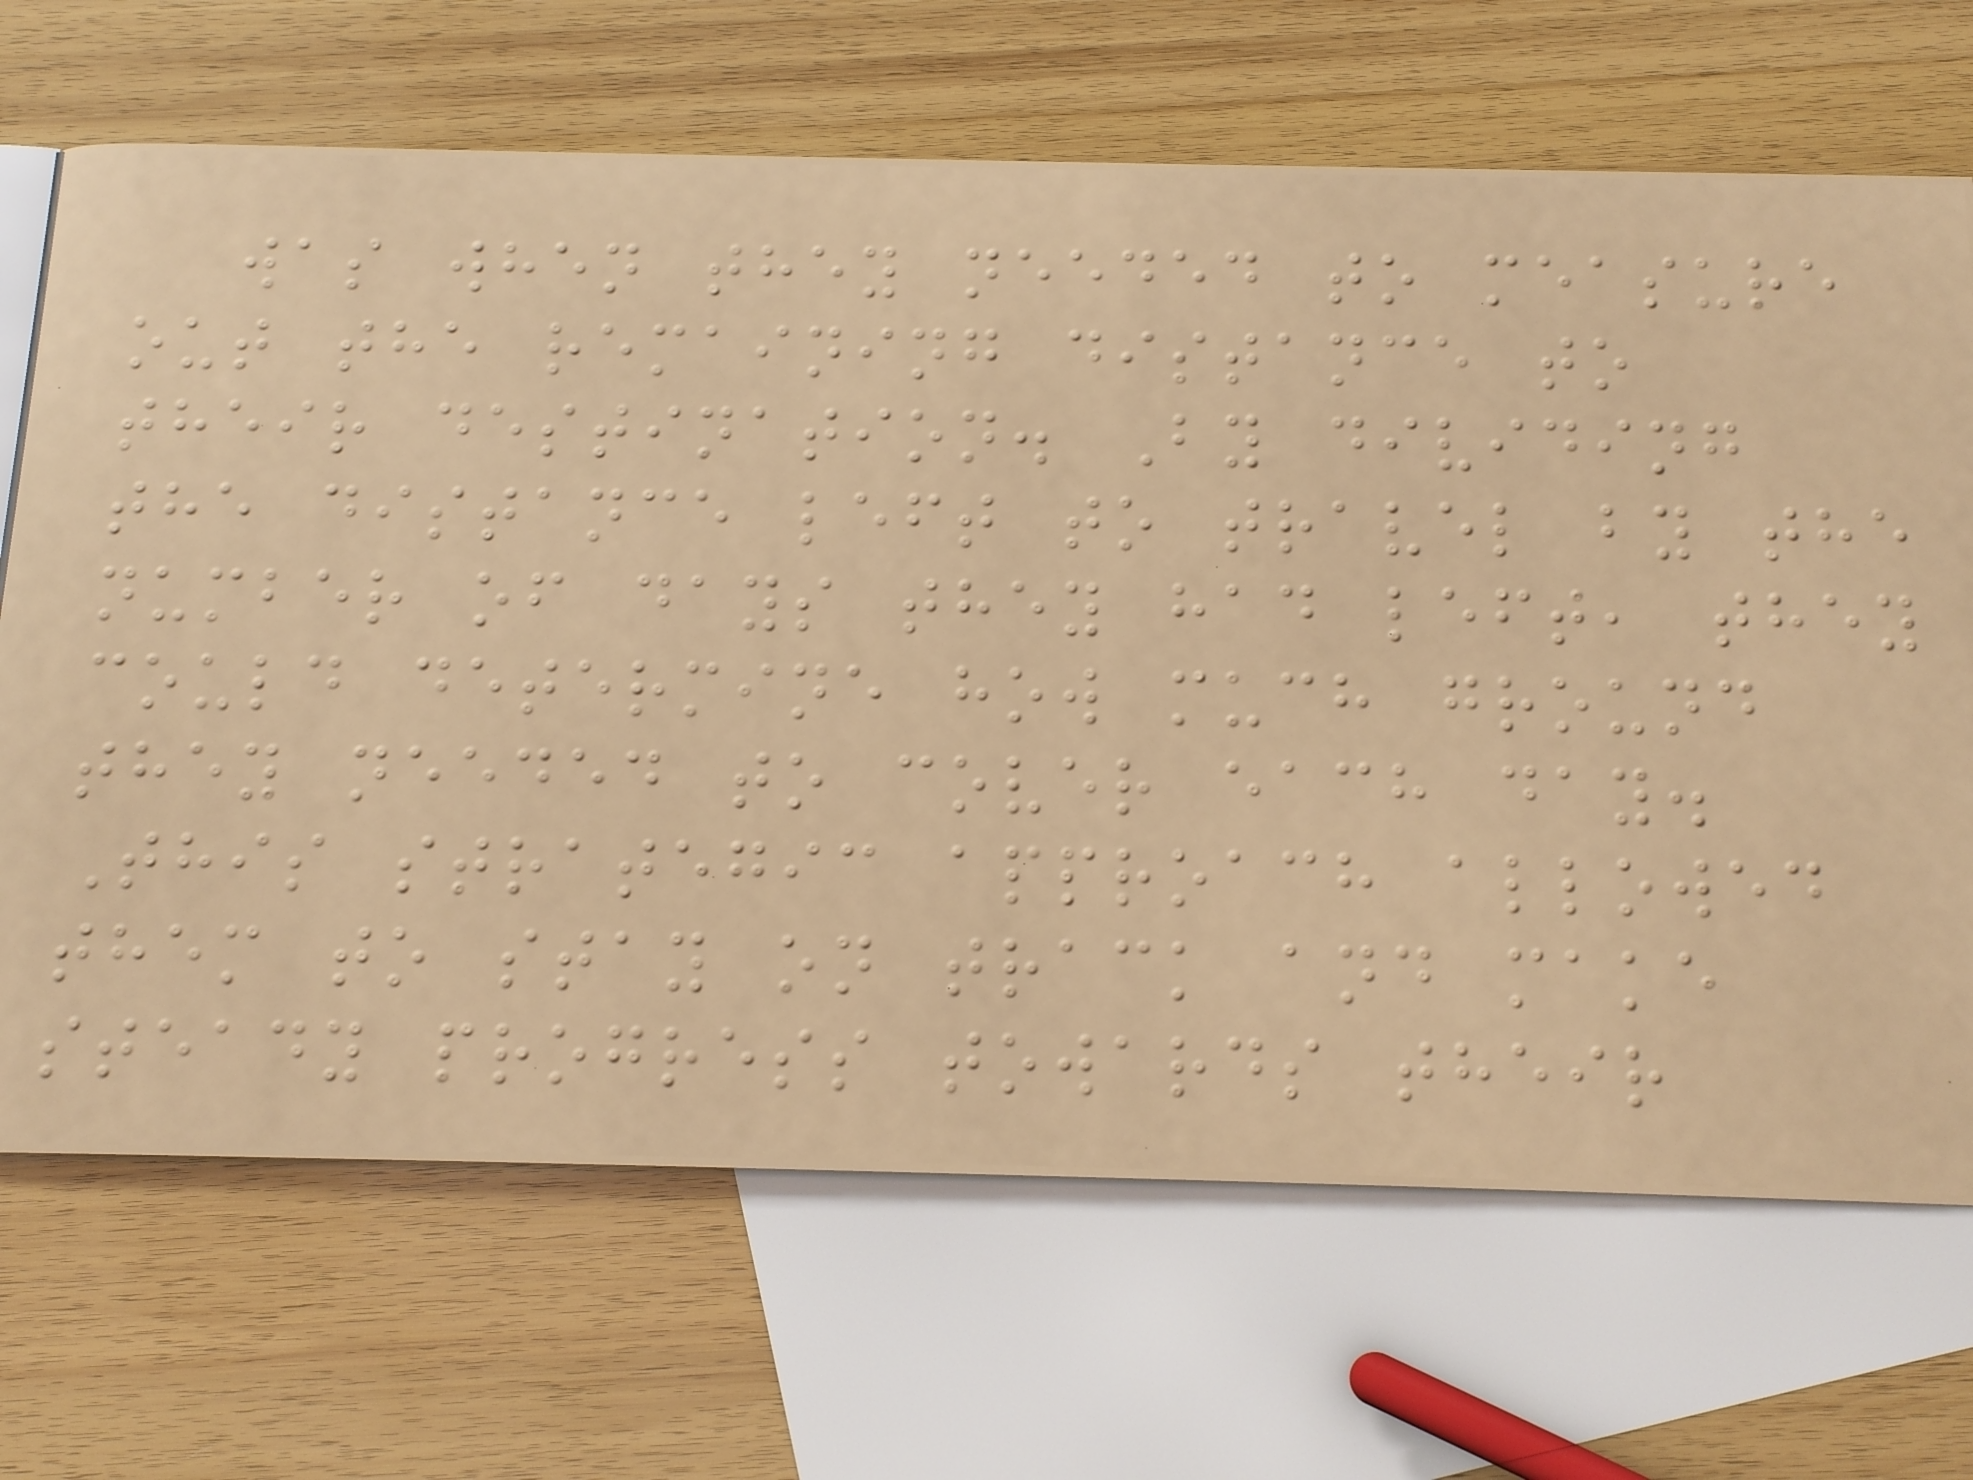was when they needed to measure
out the remaining distance to
their destination. By dividing
the distance left to travel by the
number of days they had left, they
could determine how much ground
they needed to cover each day.
This strategic approach allowed
them to stay on track and make
steady progress towards their
